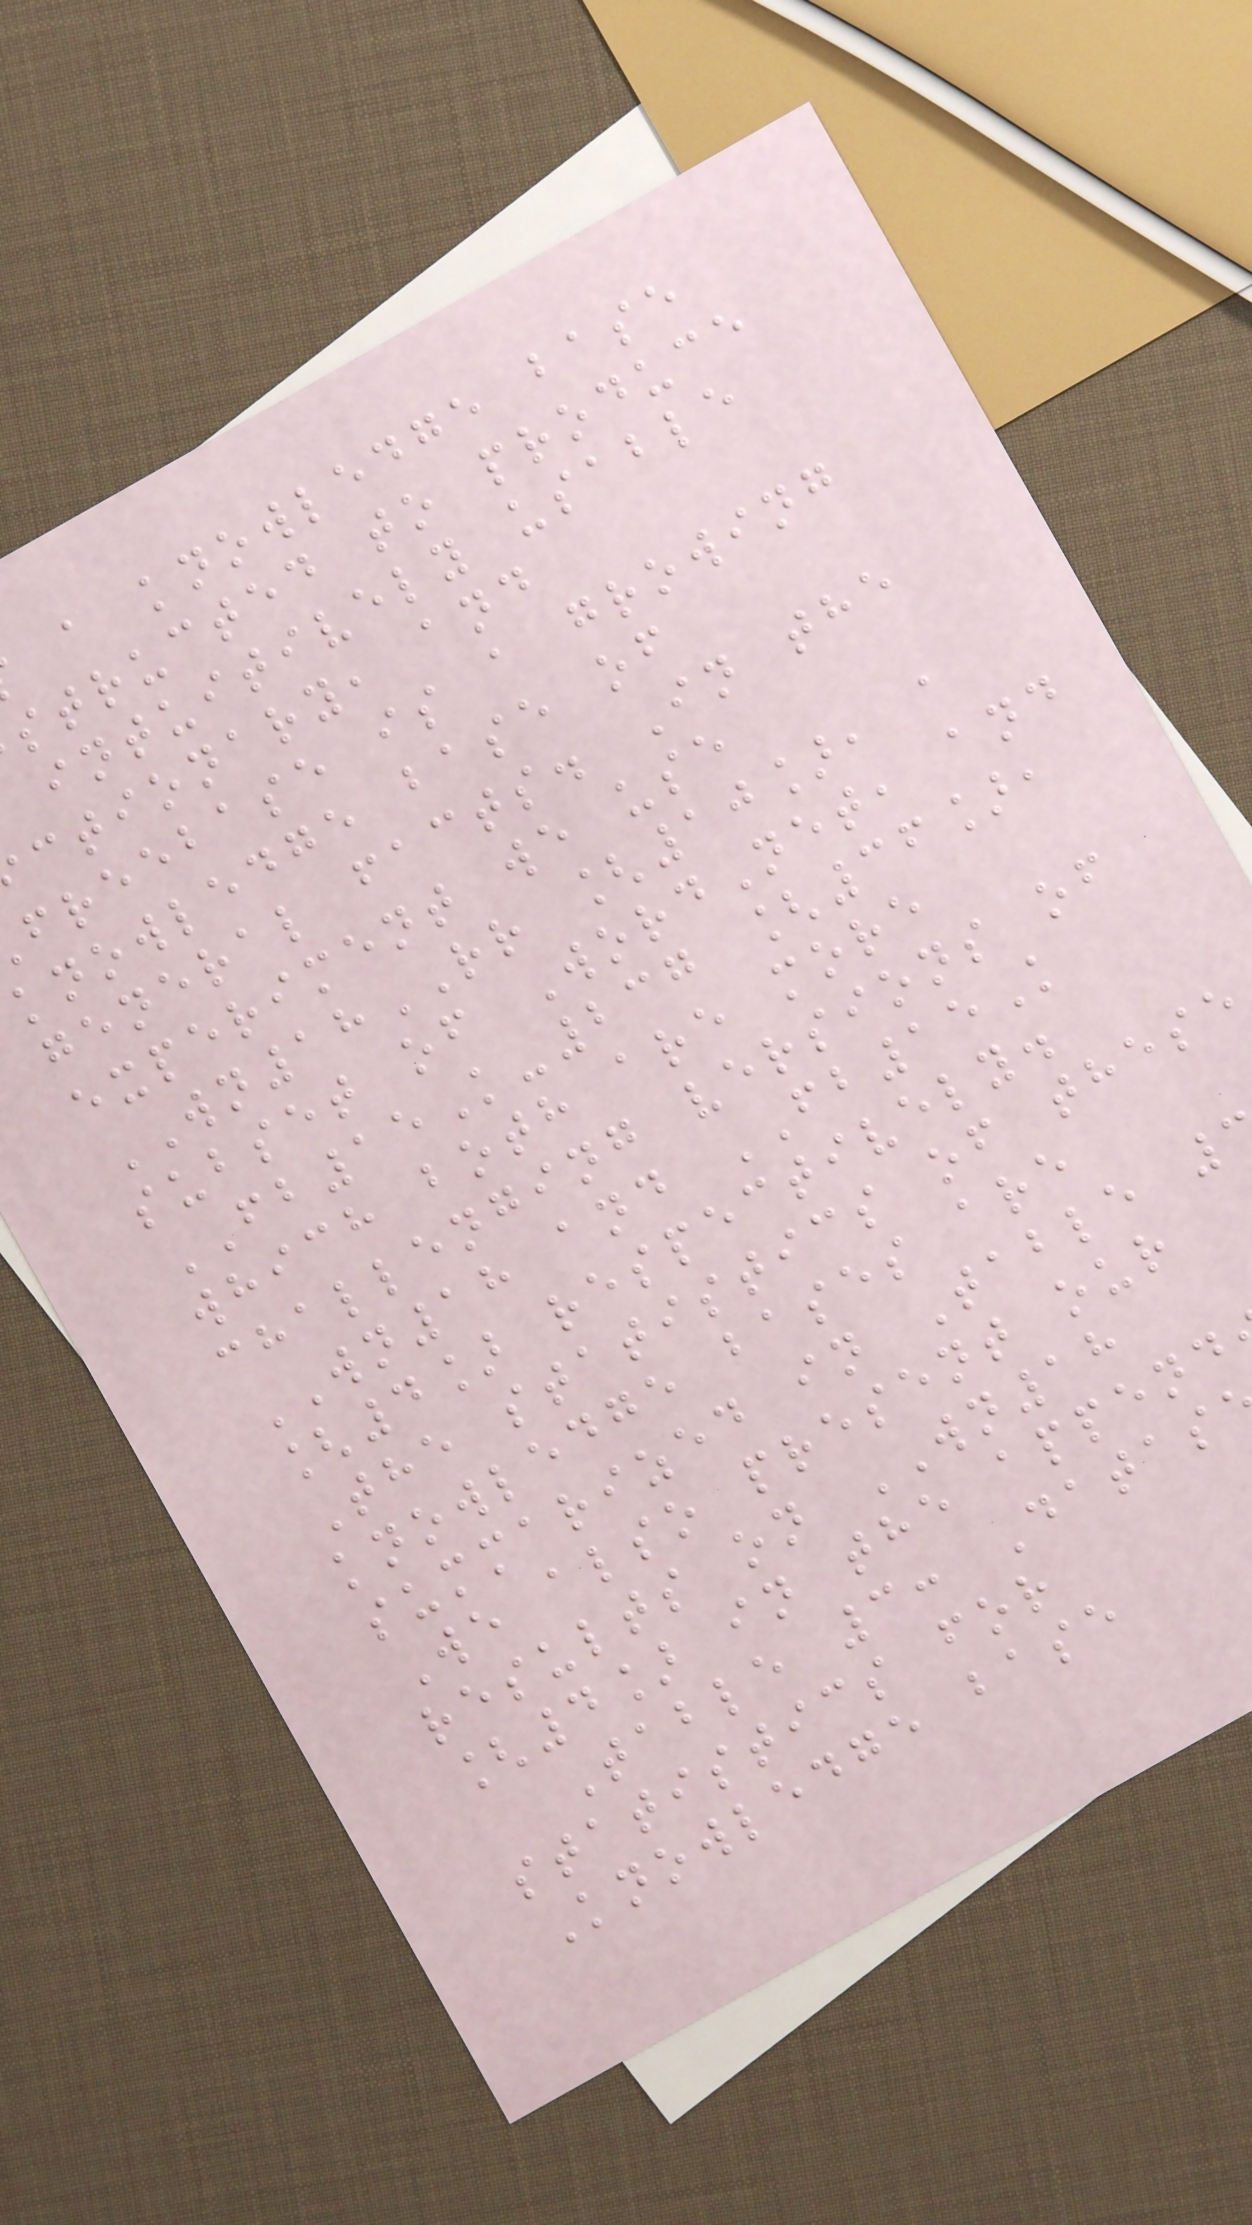a knowledge base
structed to produce
intuitively usable
ctionary, and
freebase is a growing
knowledge base of
general facts. In the
experiment we use
WN18RR [10], a
subset of WordNet, and
FB15K-237 [36],
which both are more
challenging versions of
WN18 and FB15K
[4] respectively.
The statistics of these
knowledge bases are
summarized in Table
We also present our
results on WN18
[4] in the append
Table 3: Datas
statistics for
Knowledge base
